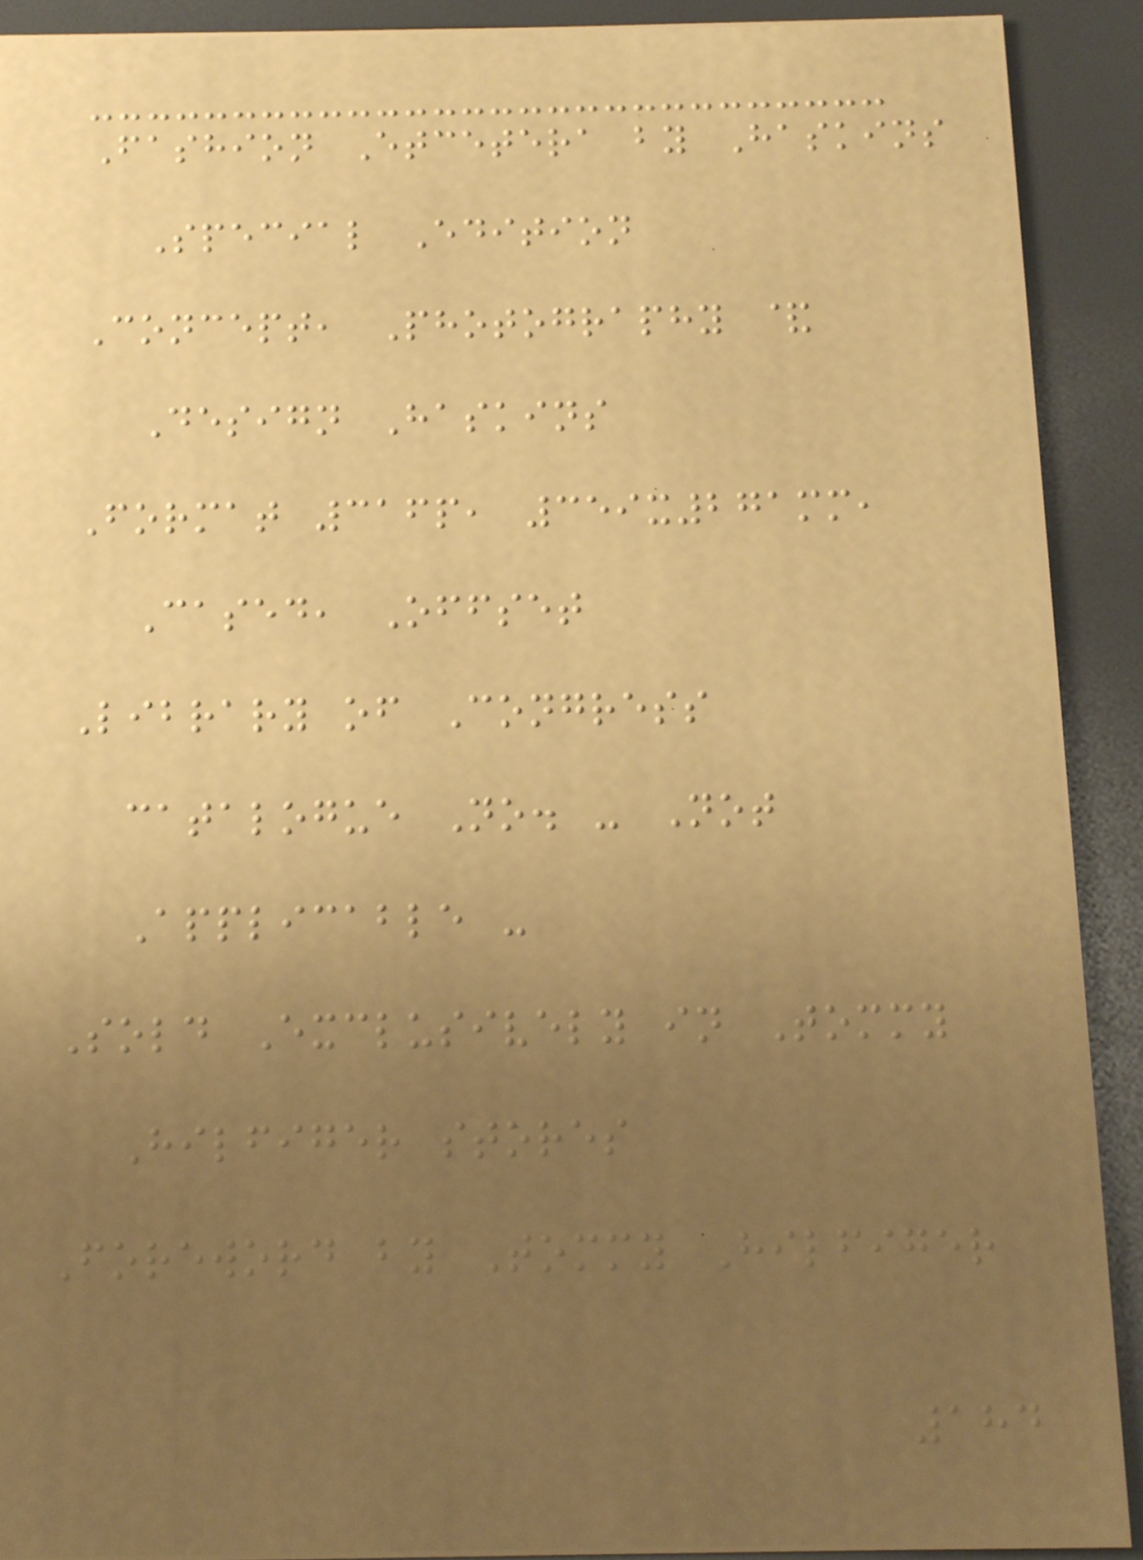Fashion Etcetera by Haskins
Special Edition
Concept, Photography &
Design Haskins
Format 316p, 359x271mm,
Cased, Offset
Library of Congress
catalogue No. - Not
Applicable -
Sold Exclusively in Tommy
Hilfiger stores
Foreword by Tommy Hilfiger
184
